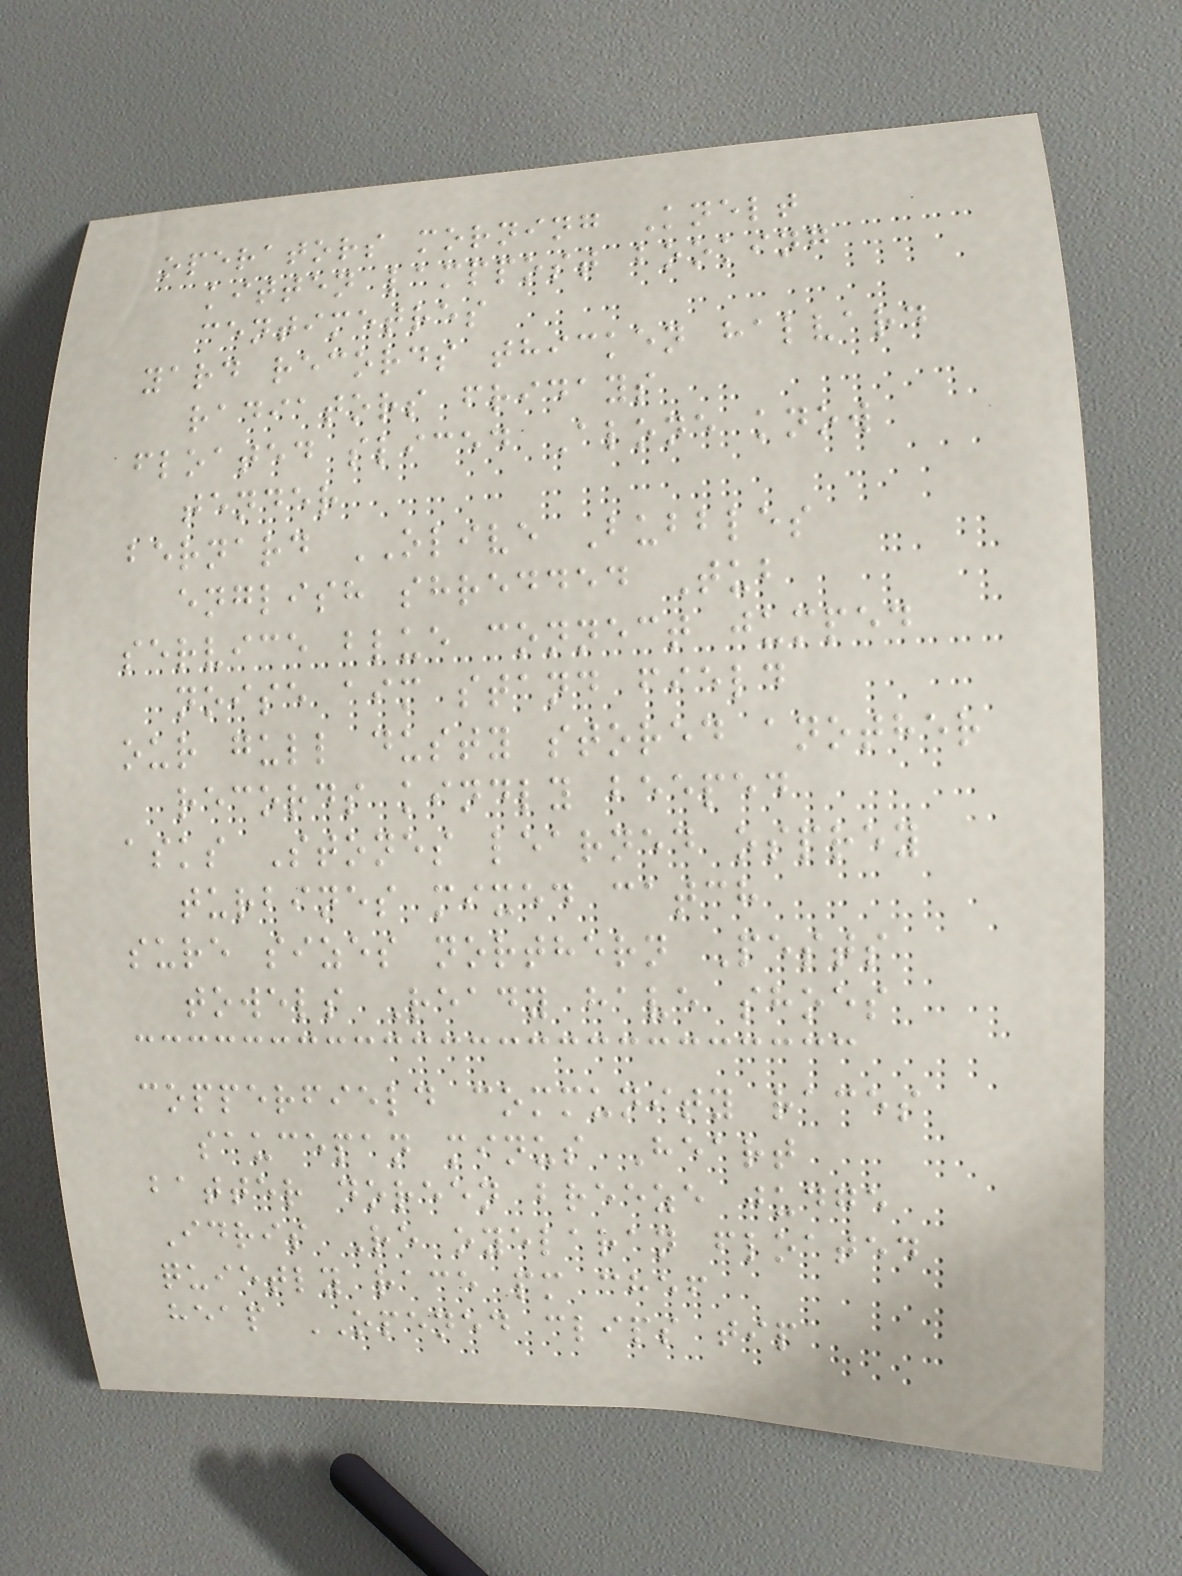operators morning Knelt
kitten lamppost booking
centimetres
yard records thicken halvard
radiators fridays
floated sliced Alone know
tender
bernard OLIVE Bubbles
english shredded Tub
service blue connect jumped
noise aim stand field
our gull dusty stored another
records kindly beeped
asks Stones learned osprey
turbines mixed catch
sure sizes northern Pests
towels Ready have shoes
copperfield community races
saucepan minus Heart
batter doreen breeze judge
Idris Re oyelaran floated
quietly race pm chef
heap OPENED clips tip
